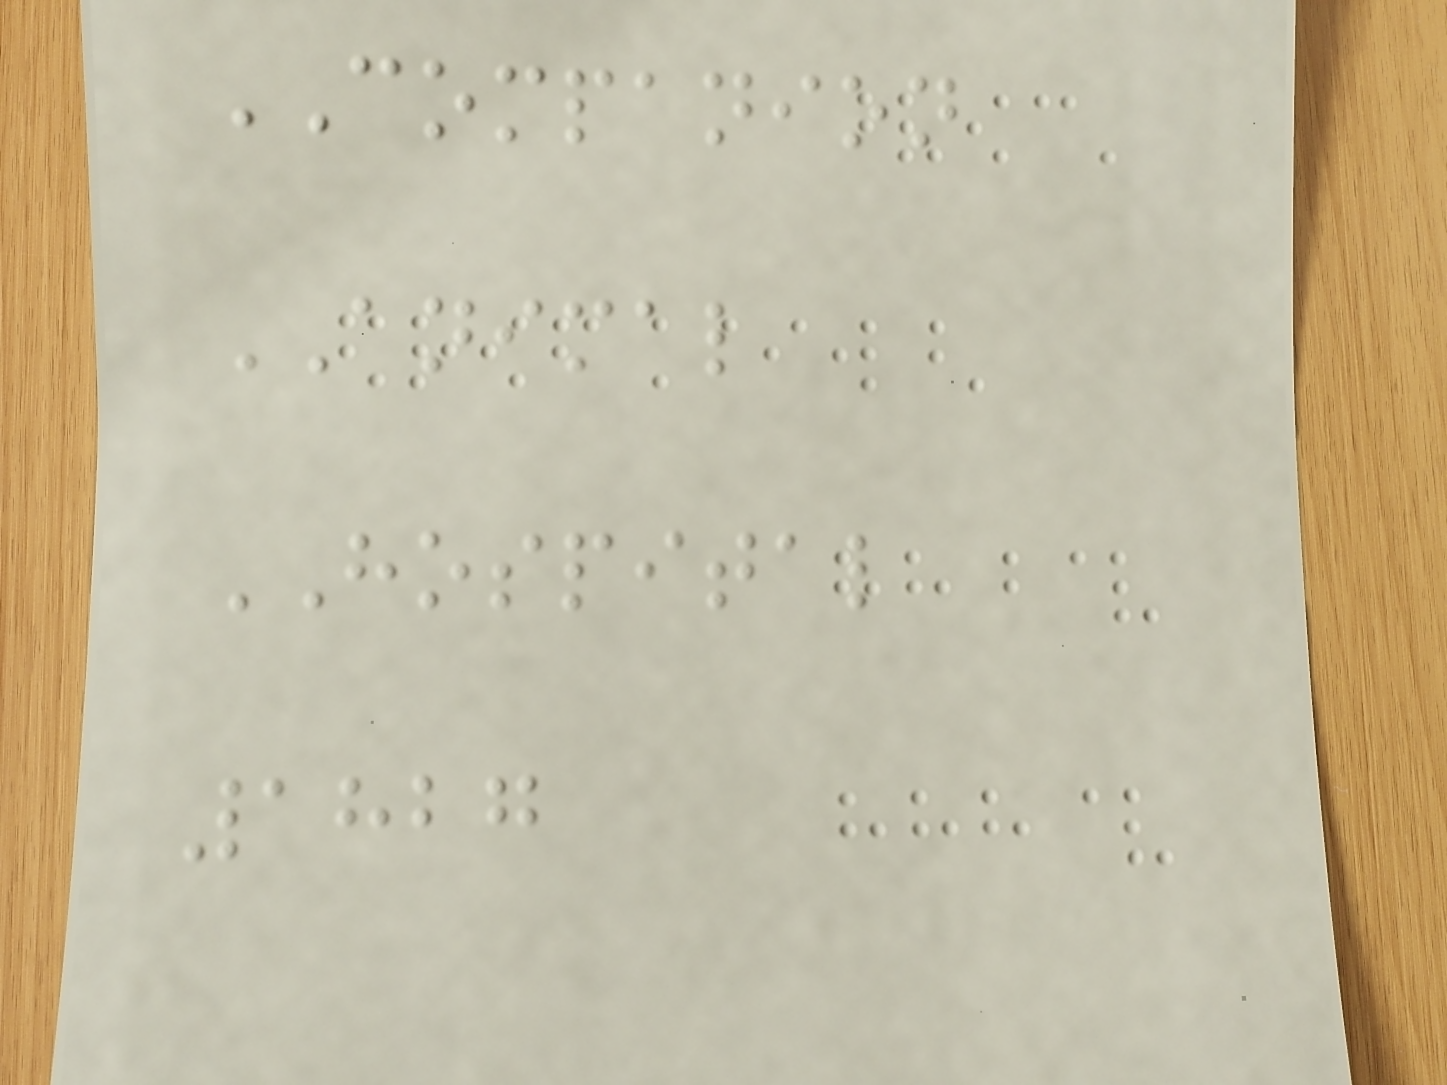COMPANION
ANIMAL
HOSPITAL
1827
